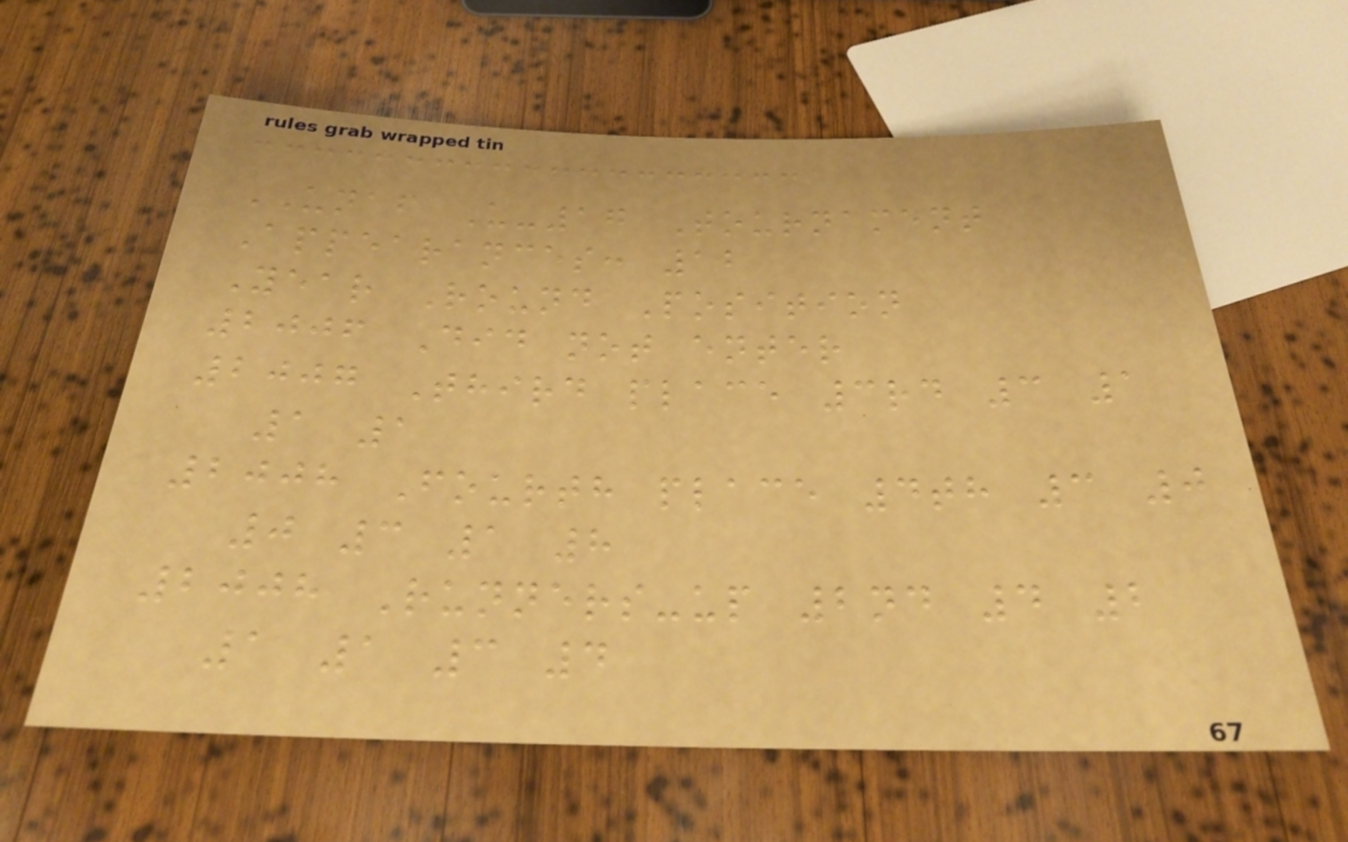UNAF U-17 Tournament
Appearances: 12
Year Round Position
2006 Did not enter
2007 Third place 3rd 3 1
1 1
2008 Fourth place 4th 3 0
0 3 1 8
2008 Runners-up 2nd 4 2
1 1 3 4
